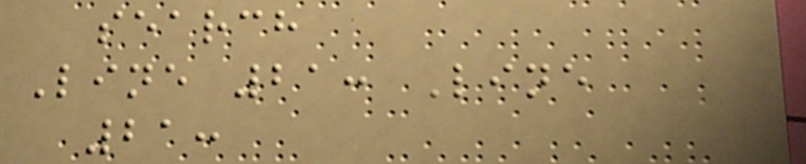search
Line 21: Line
21:
